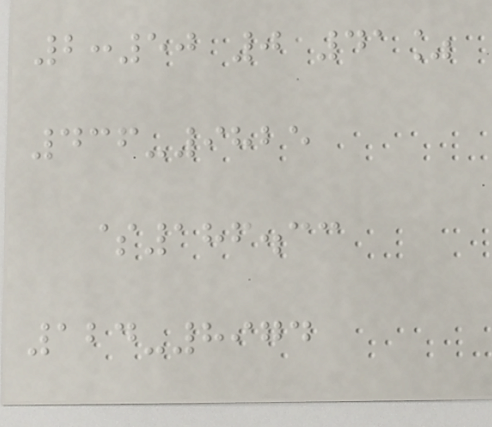2:50 0 41%
436-9825
$186.33
124-8974
